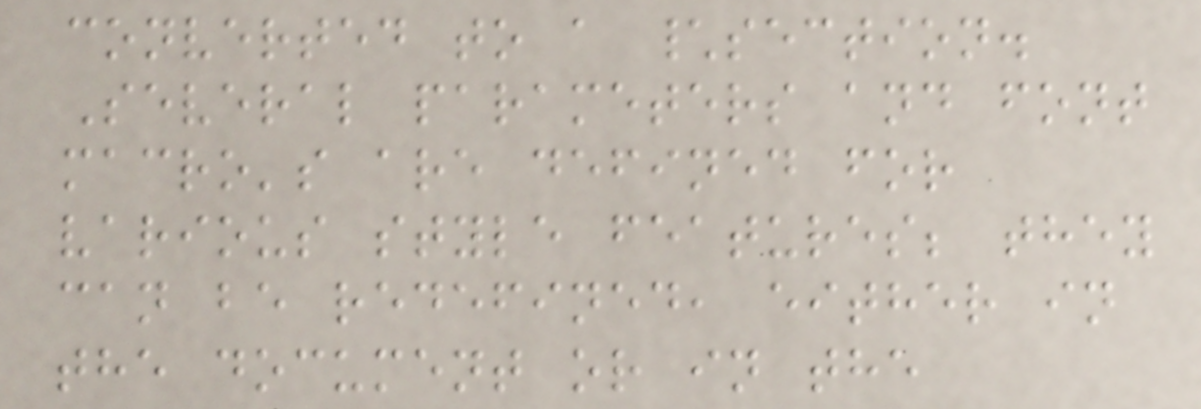converted to a \section.
Several parameters and font
macro's are defined for
various style features; they
can be redefined, either in
the document or in the
